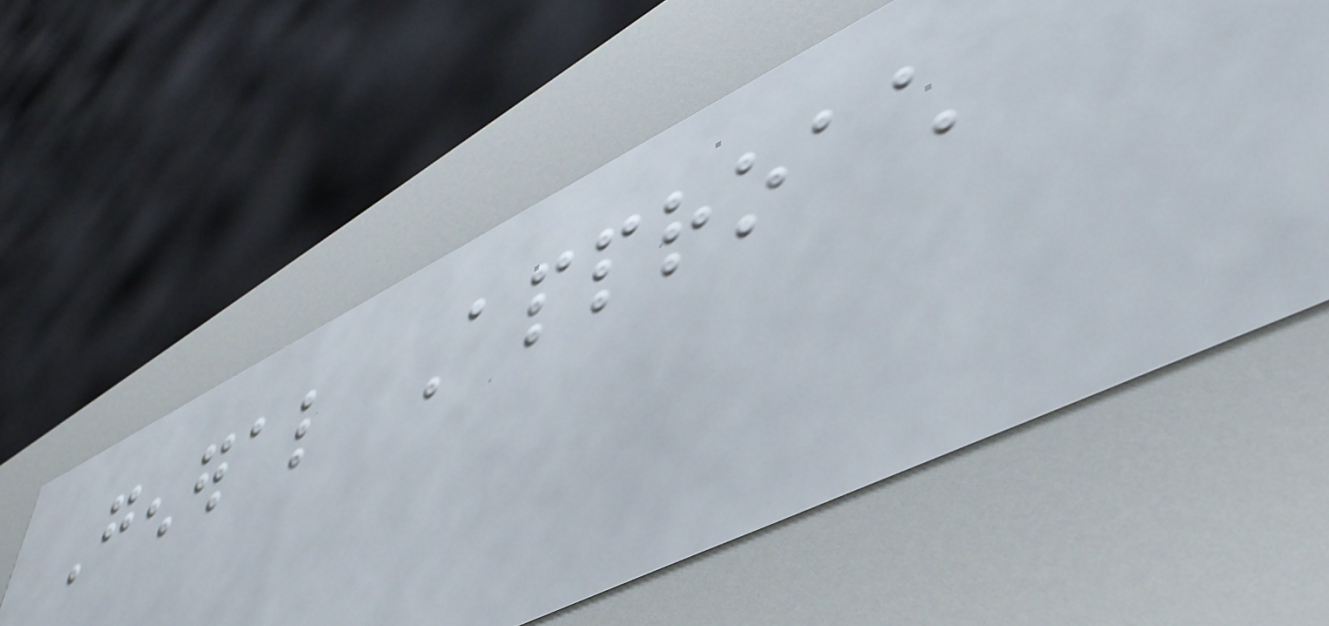General Approach
